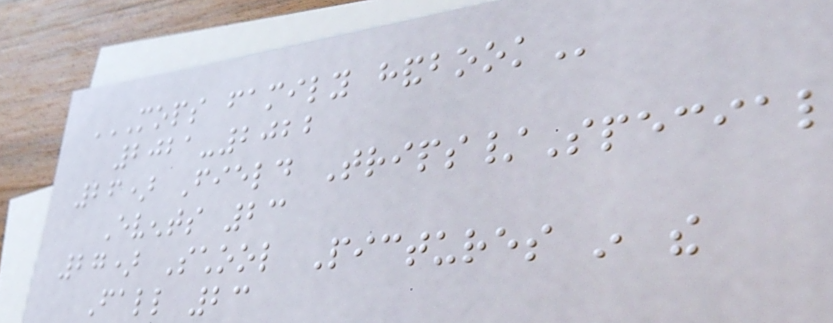MOPS FAMILY HANDBOOK
2021-2022
26) Field Trips/Special
Events 23
27) School Pictures in the
Fall 23
